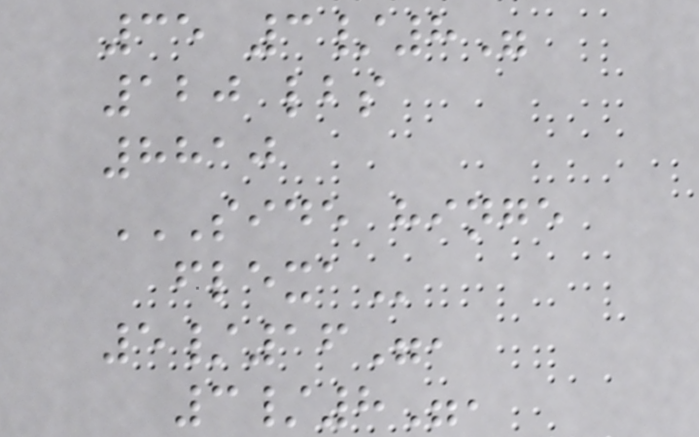35 3/8"
120 lbs
8810
SIDE HINGE
FLEXA
5/16",
3/8",
